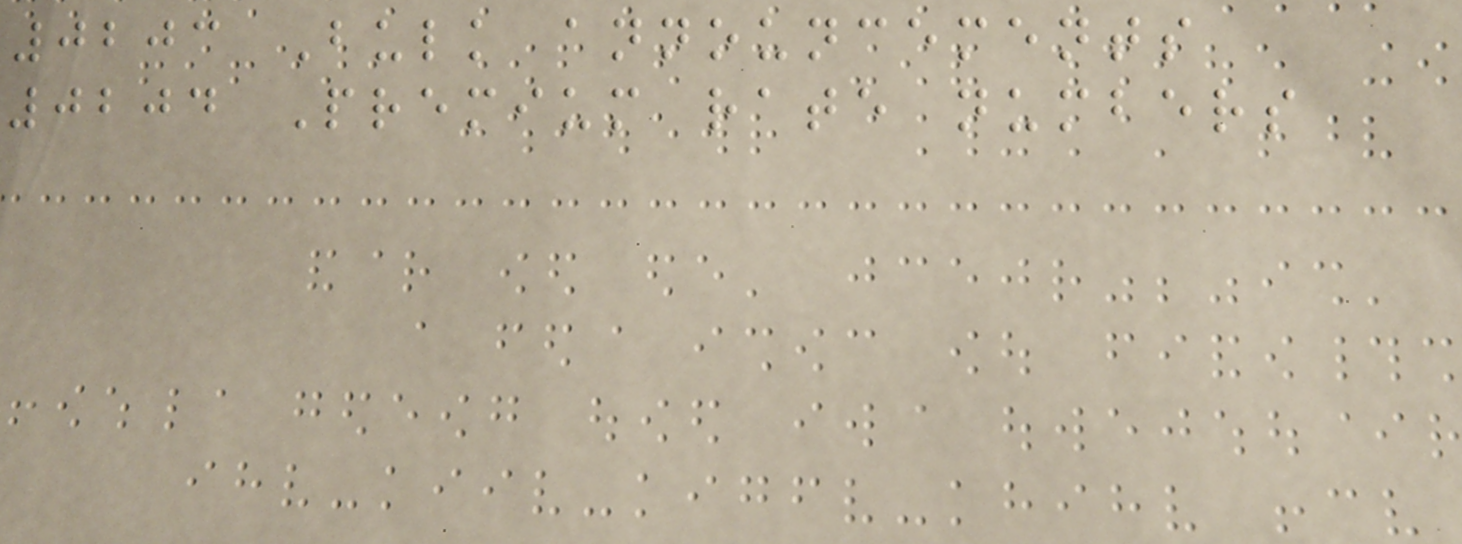0203 Bulk announcements
0204 Premium rate numbers
